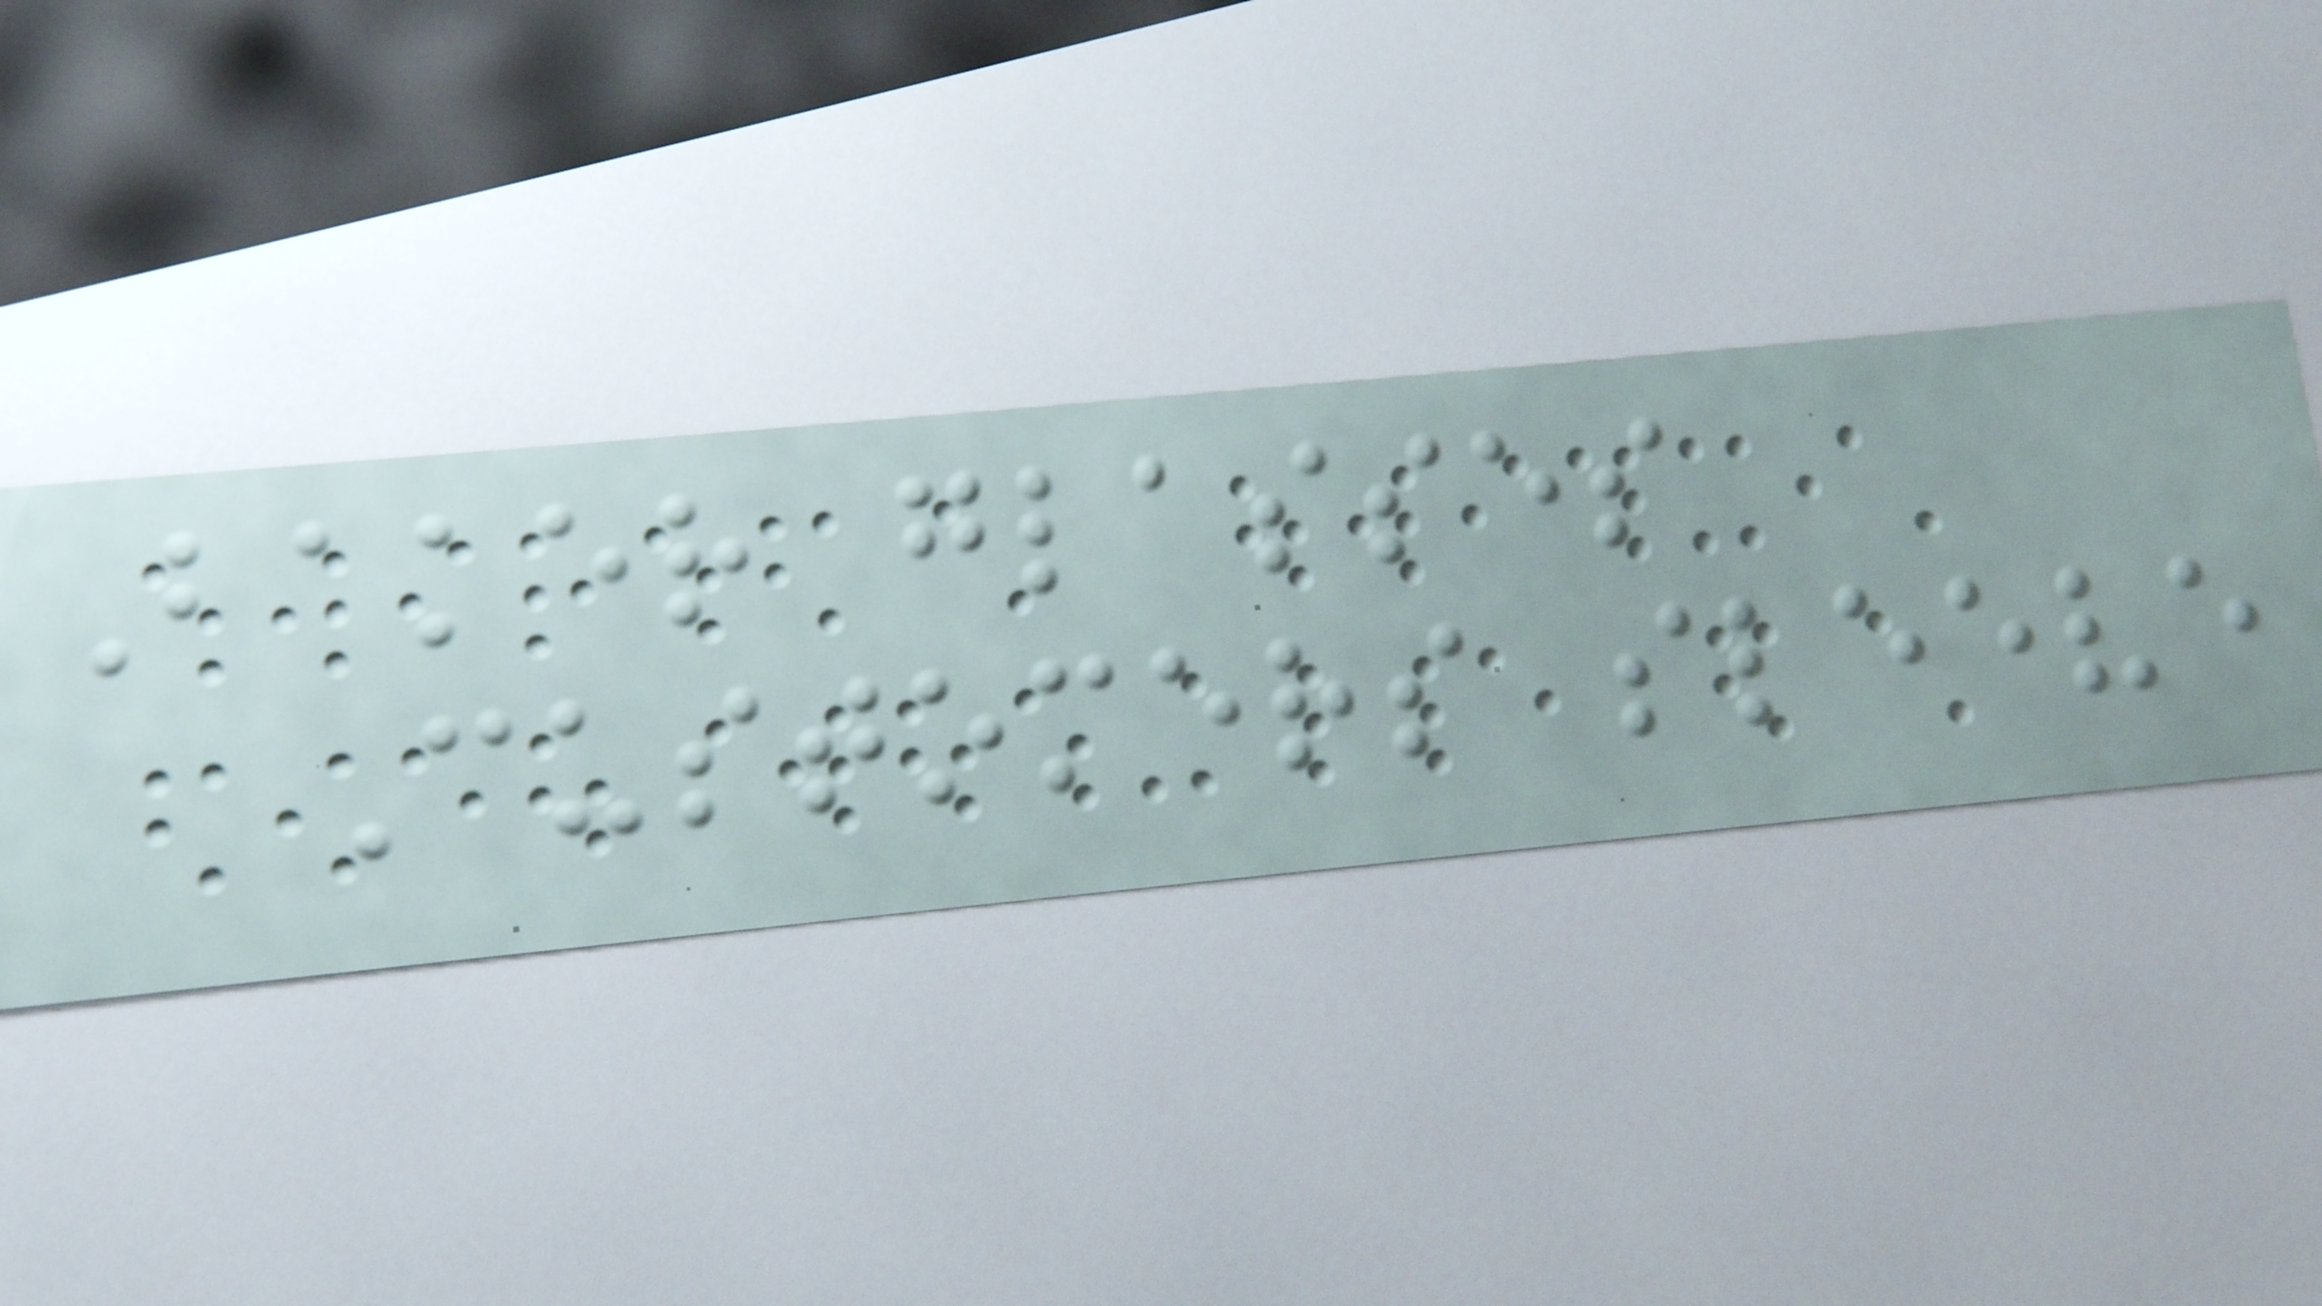Baker glasses
Customers sleeve
